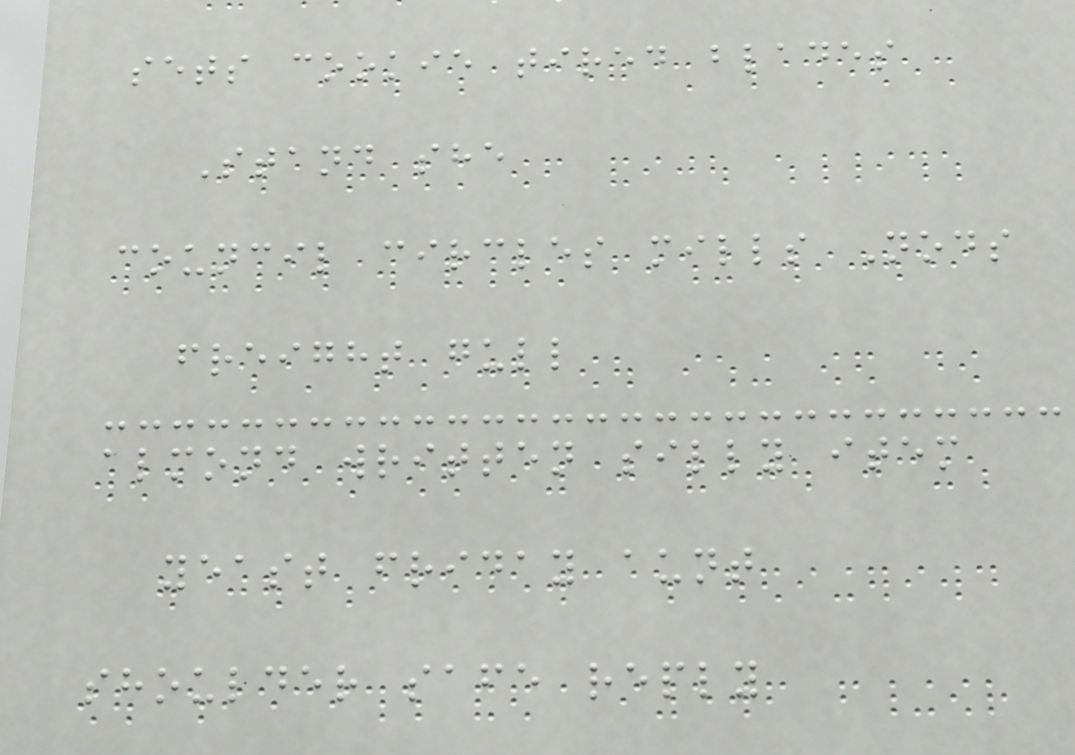sets cookie tired blades
Stand she
council circles mills Nods
freight gull
almond written silly item
yeast friday aunt
shoulder safe reply
